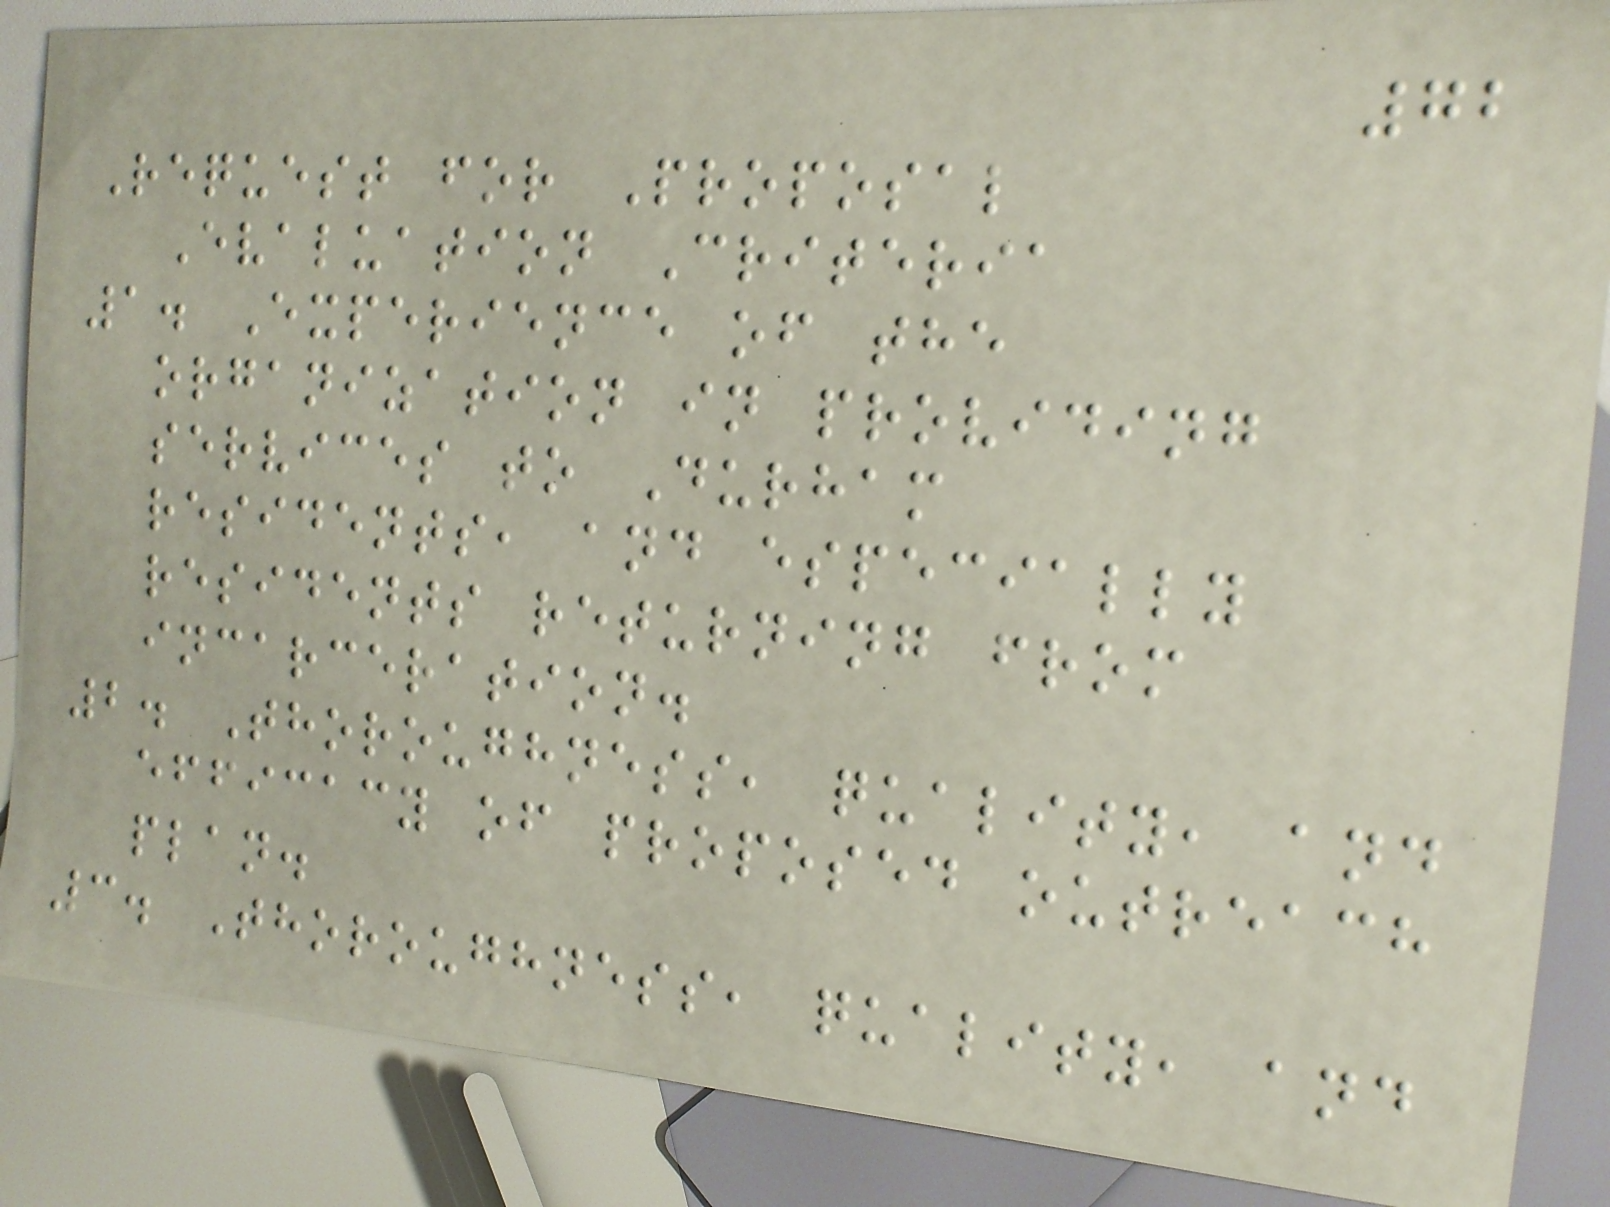72
Request for Proposal
Evaluation Criteria
1. Experience of the
organization in providing
services to Durham
residents, and especially
residents returning from
incarceration.
2. Thoroughness, quality, and
efficacy of proposed outreach
plan.
3. Thoroughness, quality, and
